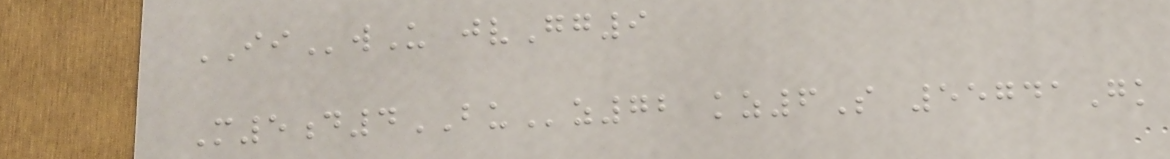IIwU jvGg9
M5d4BUz72 kz6S 55741Gk
